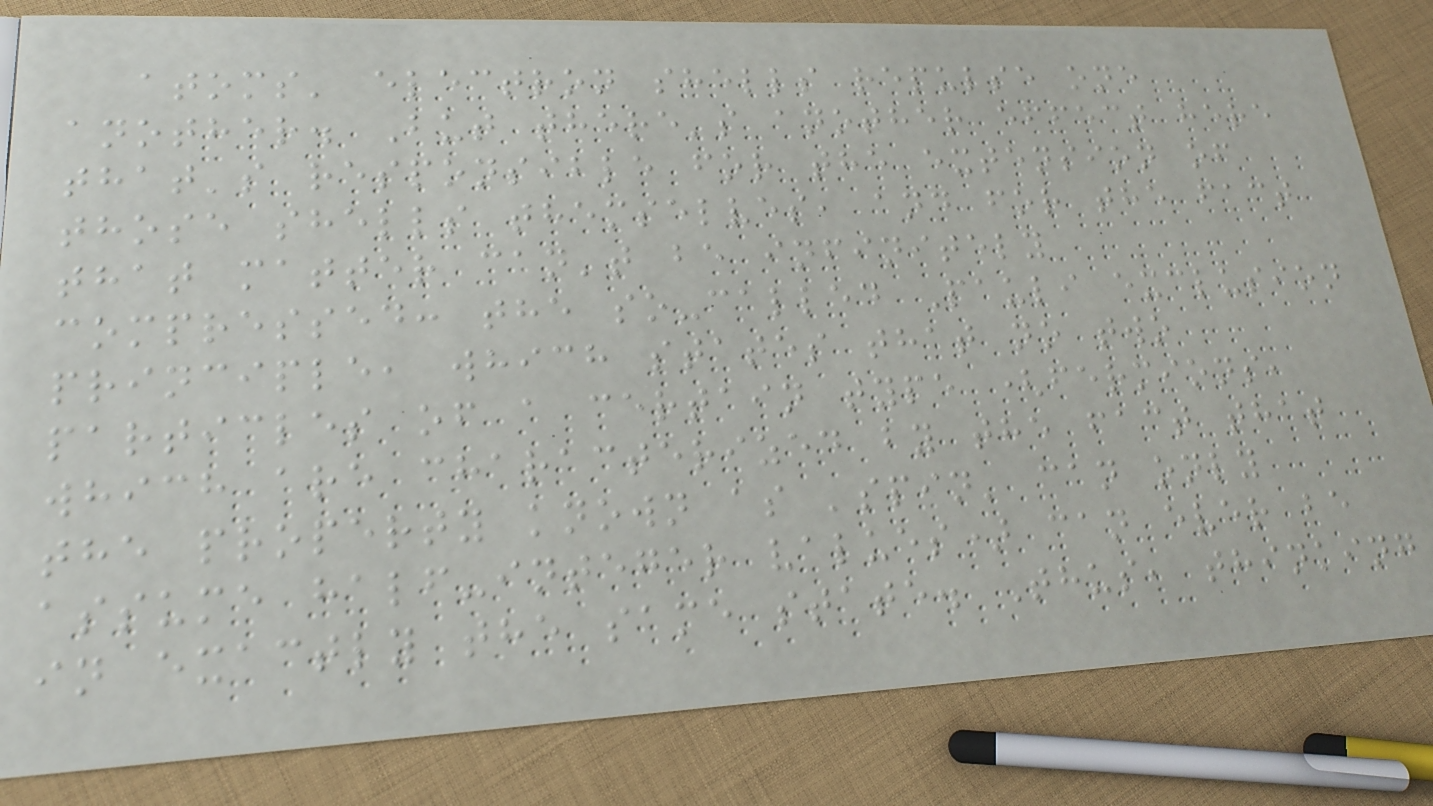atoms' electron shells repulse one
another. But there's another effect here
that's responsible for the extension of
those shells themselves, and for the fact
that matter can't be infinitely
compressed: the so-called Pauli exclusion
principle, which states that no two
particles of a certain type (fermions,
which are characterized by the fact that
the property known as 'spin' can only
assume half-integer values) can ever be
in exactly the same state. Thus, thinking
